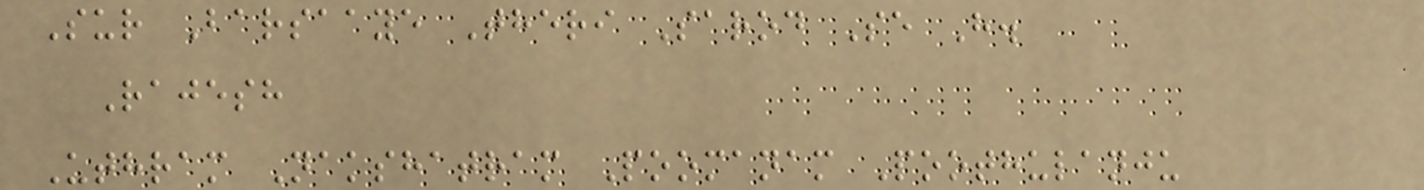Sur Barsaaye Theri Sarod Se H.
Rajesh
Uthram Nakshatram Poomanam Poothulanju
